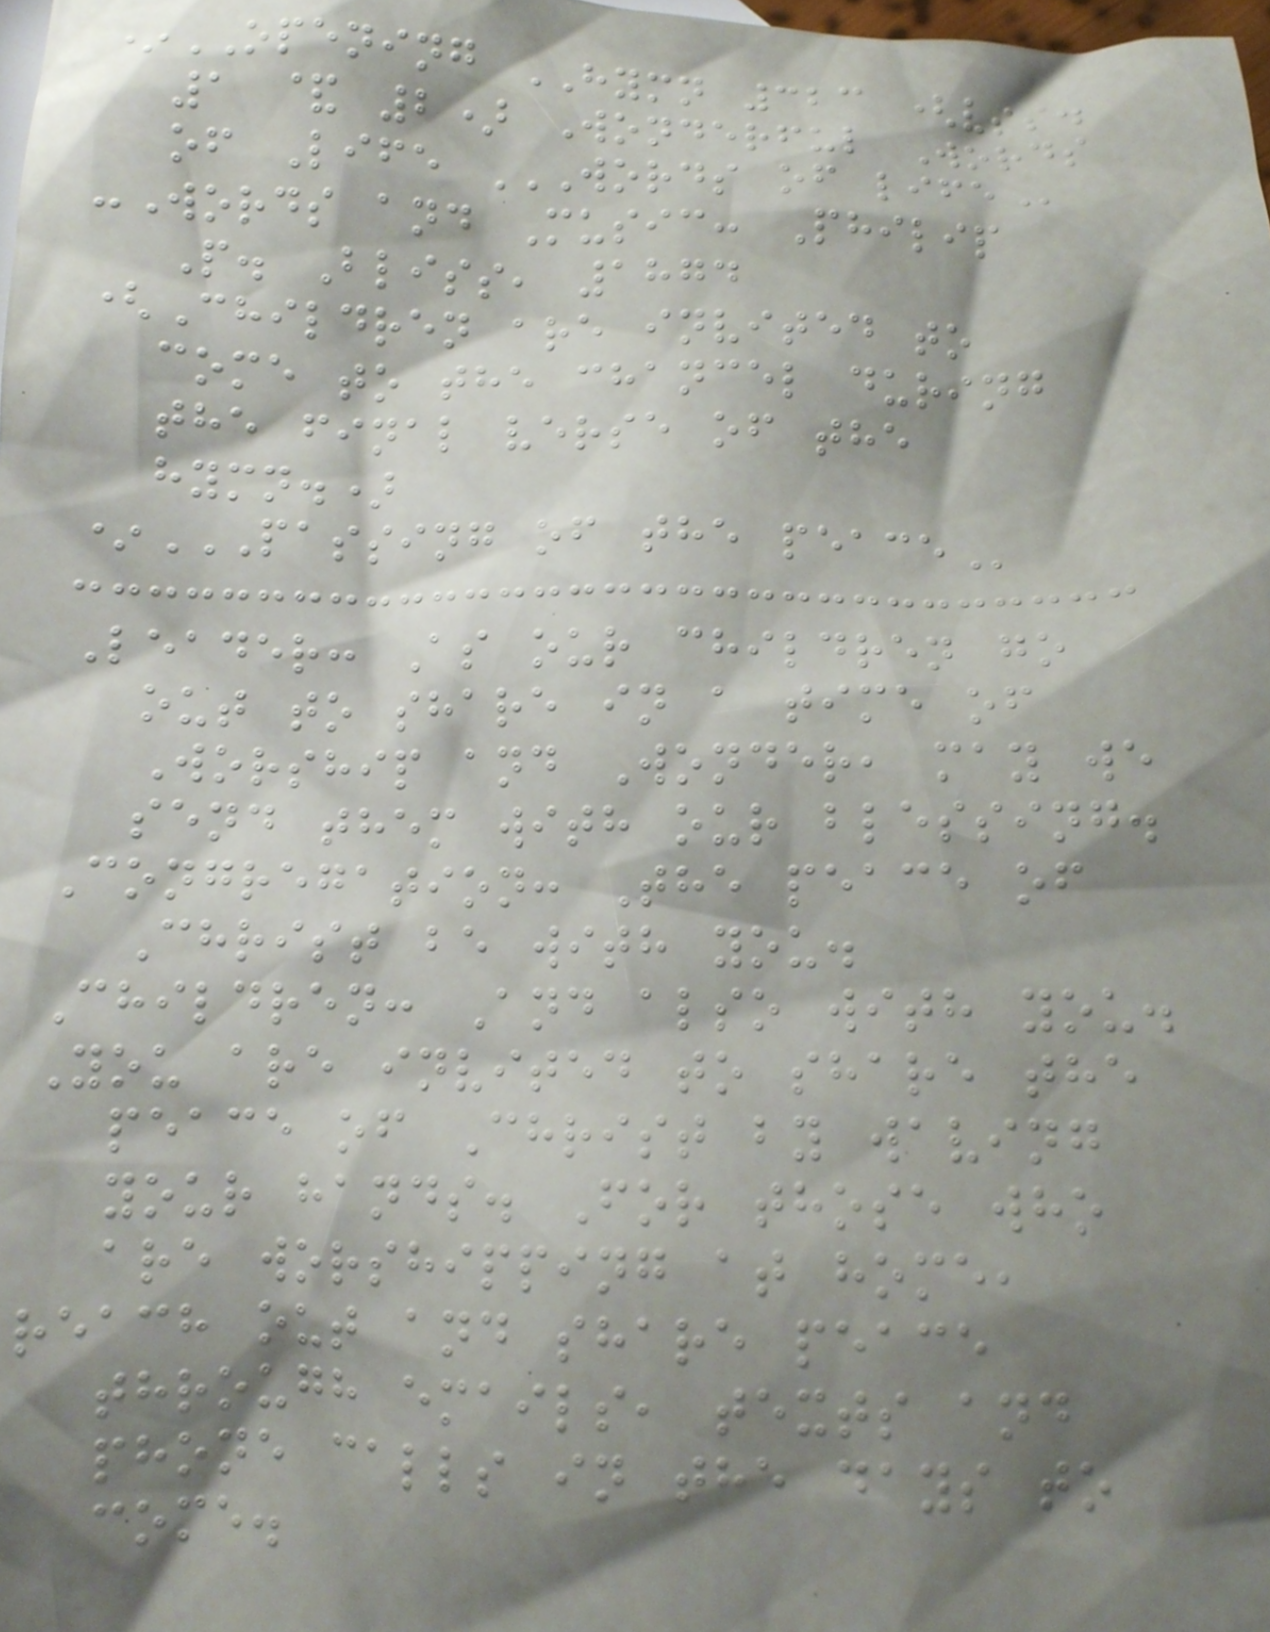*OPENING HYMN 323 (vss.
1 & 2) Wonderful Words
of Life WORDS OF LIFE
-Words and Music: Philip
P. Bliss, 1874
(Children are invited to
come to the chancel during
the final verse of the
hymn.)
*PASSING OF THE PEACE
Leader: As our children go
out to share in a time of
Worship and Wonder, may we
send them with our blessing.
Congregation: The peace of
Christ be with you.
Children: And also with you.
You are invited to share the
peace of Christ by waving
your hands. For those who
are worshipping at home,
reach out and share peace
through emails, texts and
phone calls in the days to
come.
